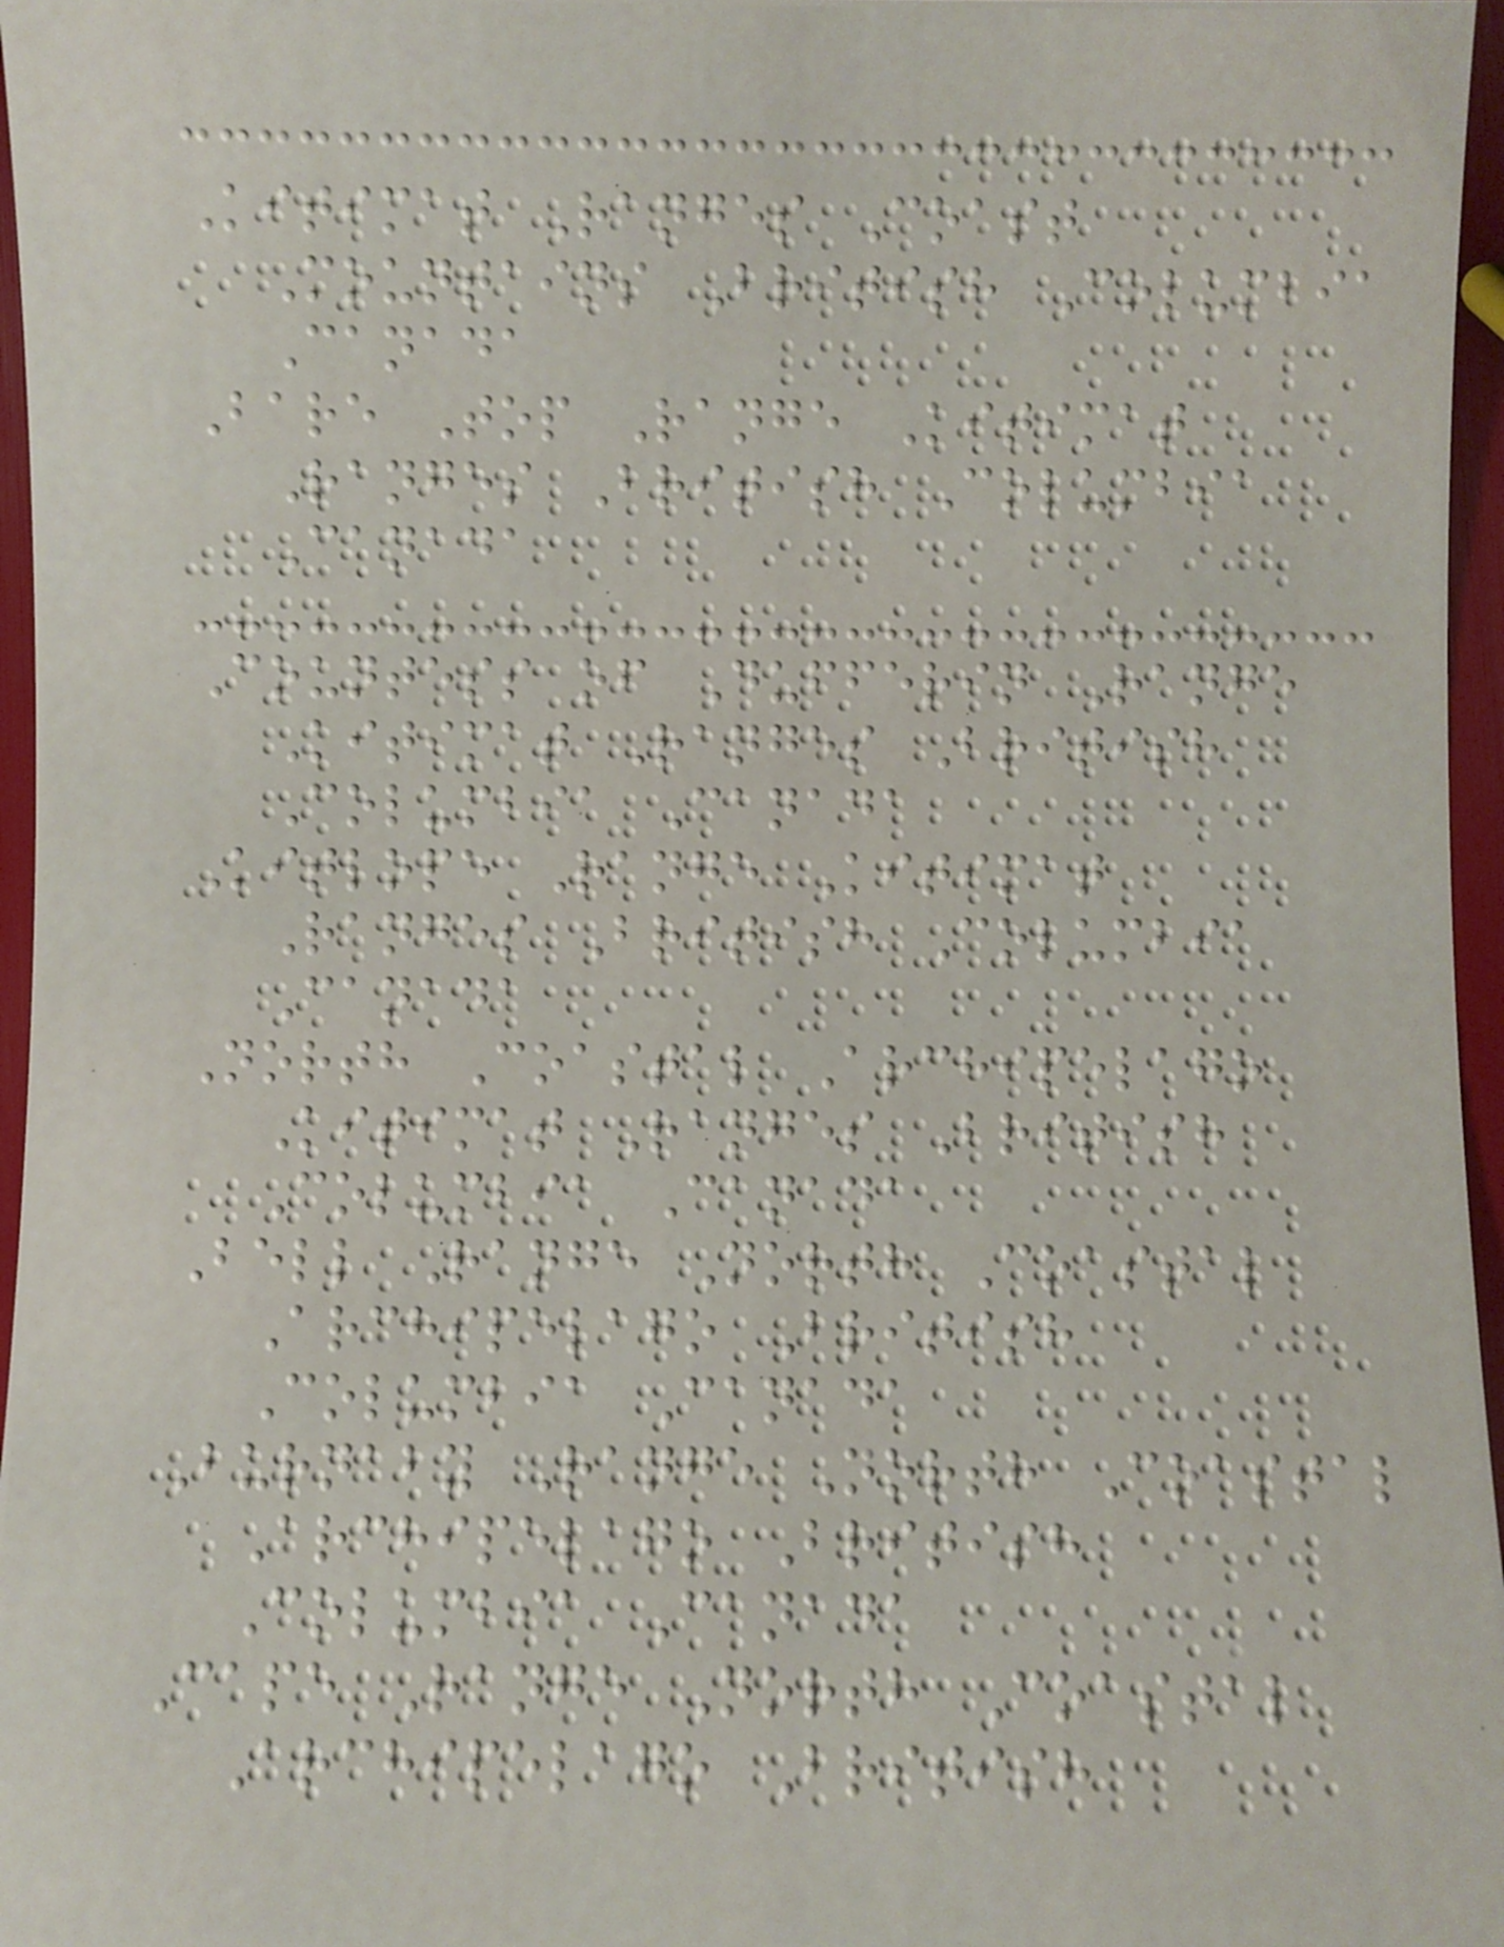Kitimat Ranges Coast
Mountains British Columbia
Canada
Bare Top Range Kitimat
Ranges British Columbia
Canada
Countess of Dufferin Range
Kitimat Ranges British
Columbia Canada
Kitlope Range Kitimat
Ranges British Columbia
Canada
North Coastal Archipelago
Kitimat Ranges British
Columbia Canada
Bell Range North Coastal
Archipelago British
Columbia Canada
Burnaby Range North Coastal
Archipelago British
Columbia Canada
Cape Range North Coastal
Archipelago British
